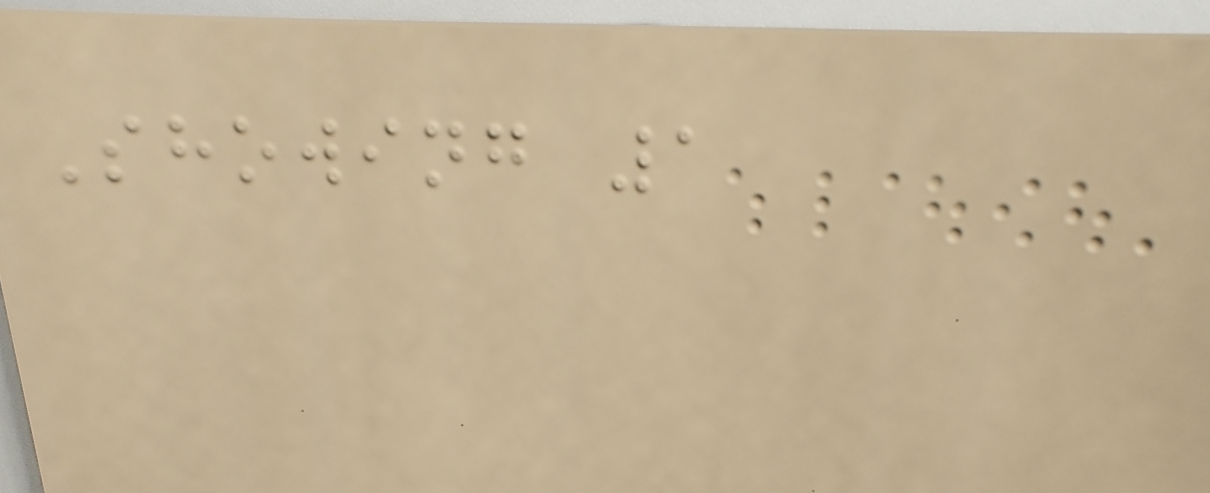Showing 1
